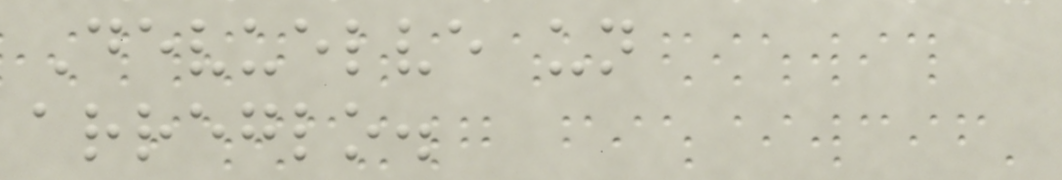Devuelve un
arreglo.
